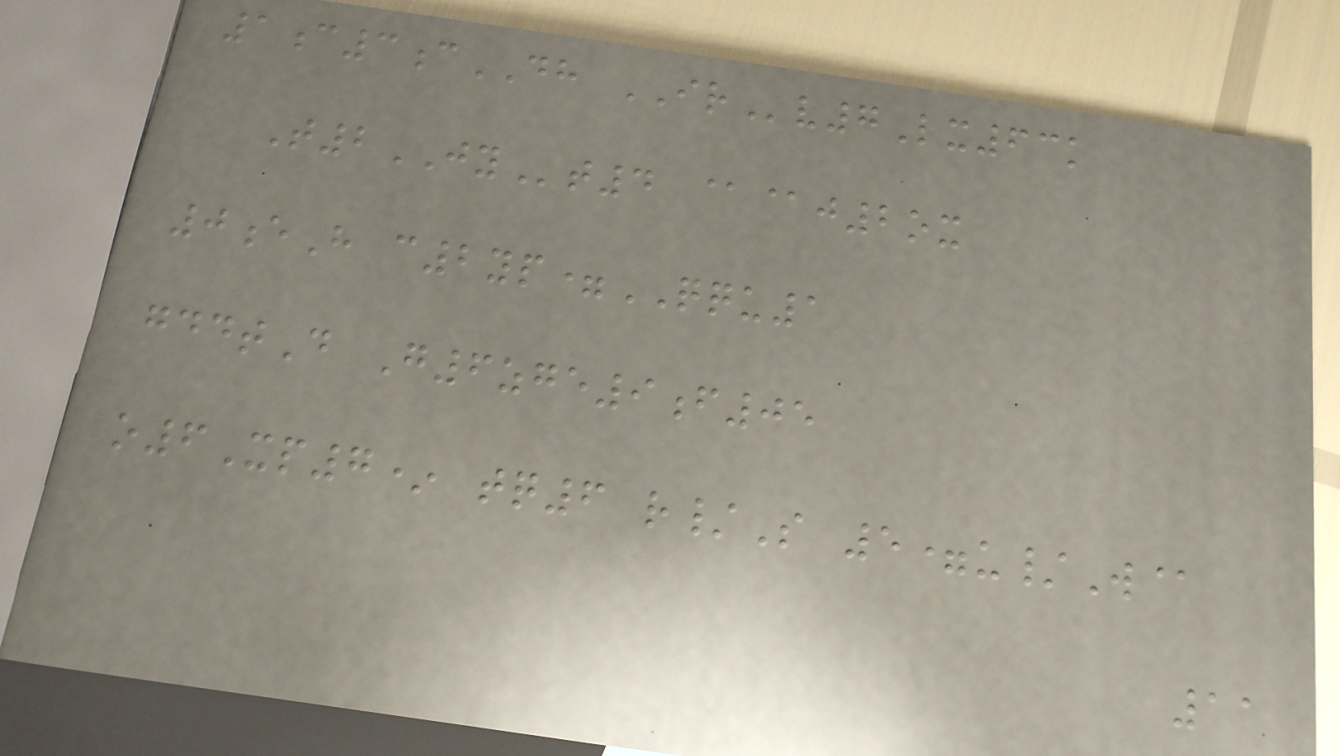1c3cDH IRv7Lx63k
T2JYt4 @@j2ox
0eH c2yp=QQU1
gddtD G6zge9f05
o6Xp7* tq6 r/S 5=u/W@
11
